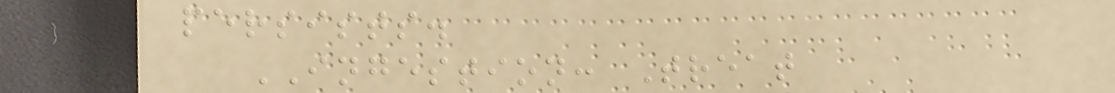persists.
INGESTION: Treat
